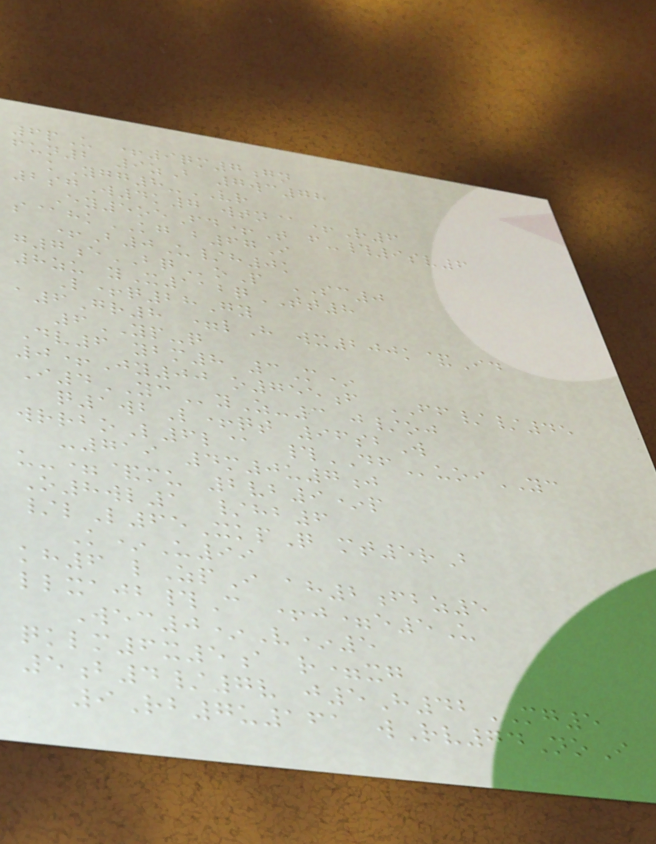6pU +9qm7gn
fun2 9zB 7wc78
kYgg8-VR
2sgW4k7 wtn@+R6
Ey5oeFd+T f-#9sv6
s@hkKG b67I
+B0U/h0k
g7eBQoP SC0
8zu yX112qTT8
L+q28Gy
a6Gr8 =lH wx200k&Id
6YP-q
Dv6 ybm8 3M*
0+Jy00 o755f FF//45
I4YCyZ-3 j/oj
q1wbL+qt 96sbW
wrrboL6l@ #DFuoiYC
-719 4m0u7j
u-=&mu 2vb9*p
O8wl1 /hb6
/lL65XkpQ mt5rB
K*U99
kh6 lZpI ah2fbz5
llxajb#C +j=e5U
Wec0*V*5
qklm6x5a r=xg
5b4/7v j5H42MG5
9Rb7u161 wRv74NoI
